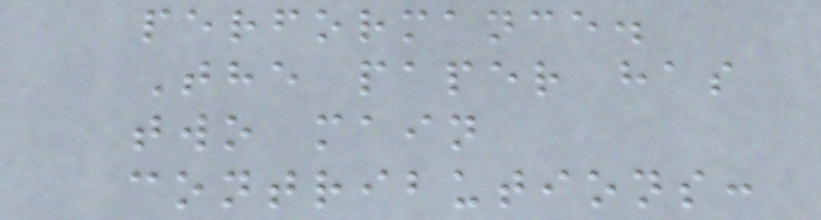performance.
The paper has
two main
contributions:
